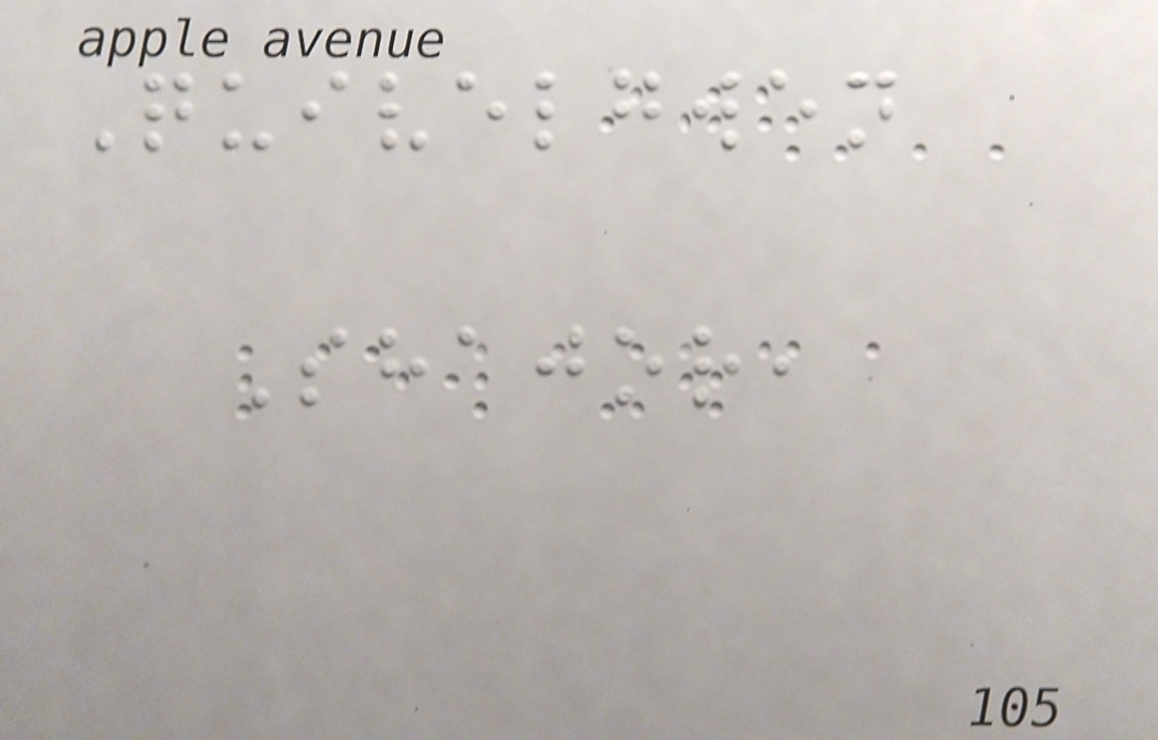Quivelgwen
Shajor,
